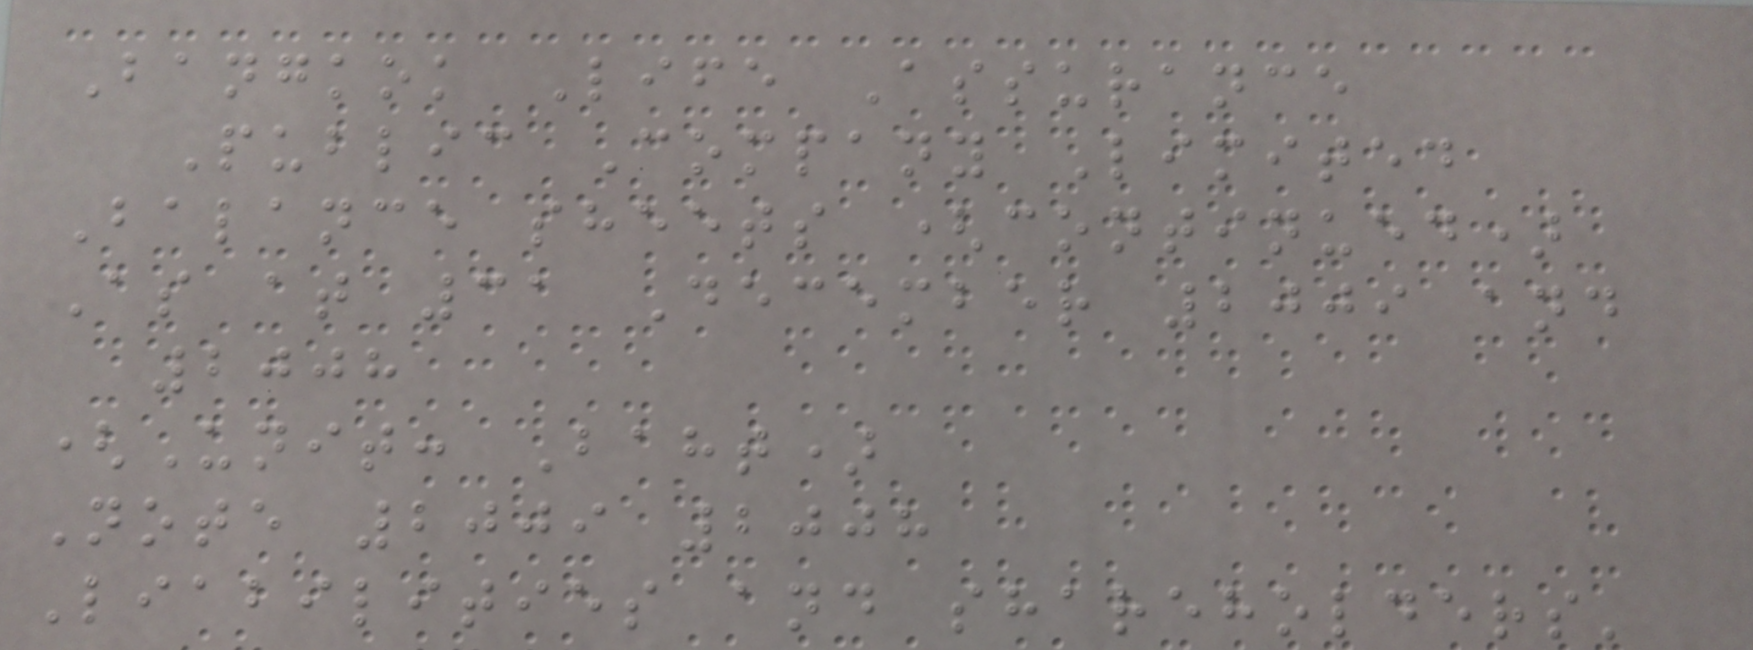Bangkok Life Assurance
Public Company Limited
Balance sheets (continued)
As at 31 December 2009 and
2008
(Unit: Baht)
Note 2009 2008
Liabilities and shareholders'
